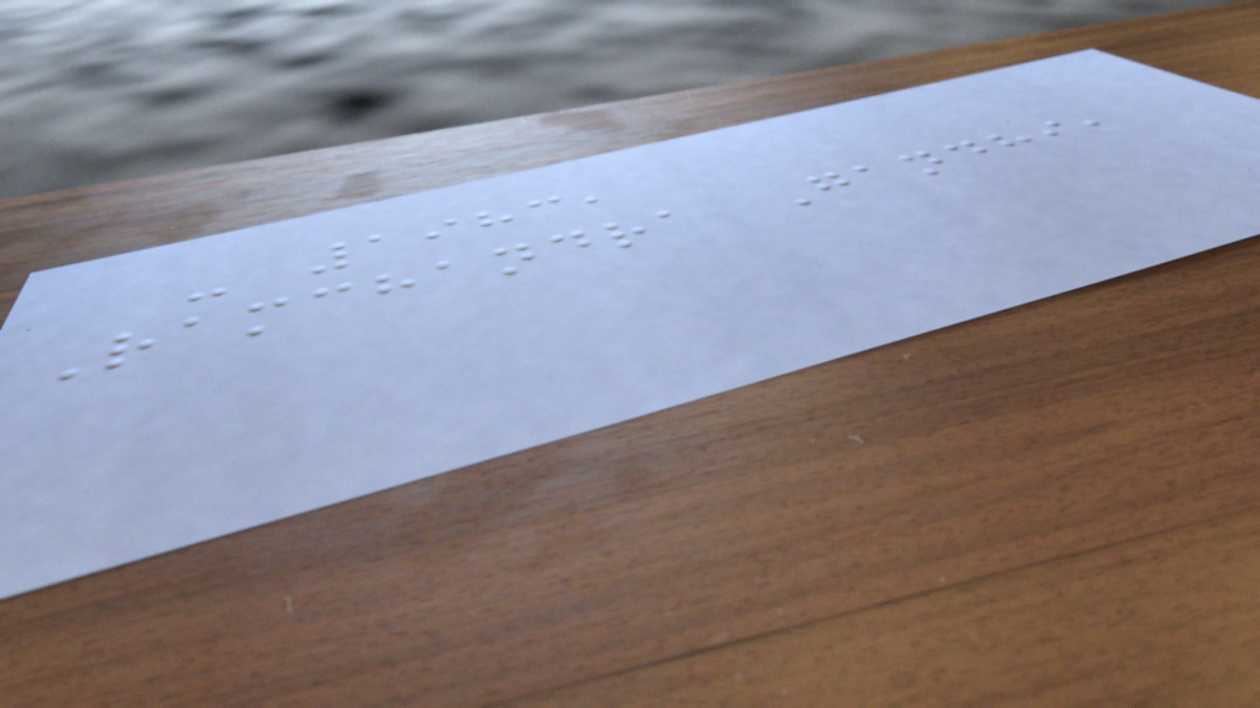- 1983,
Ramchandra Gandhi,
